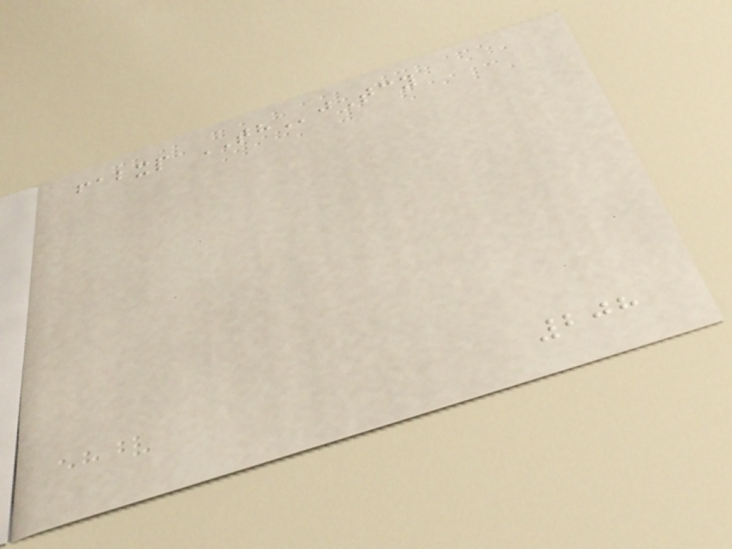fabxp THjTcy
208
